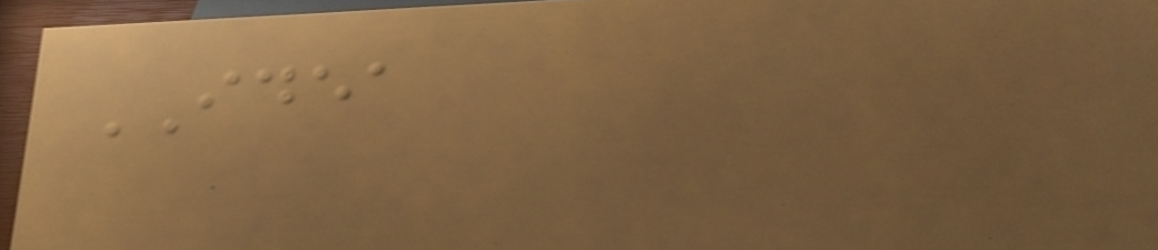IDEA
